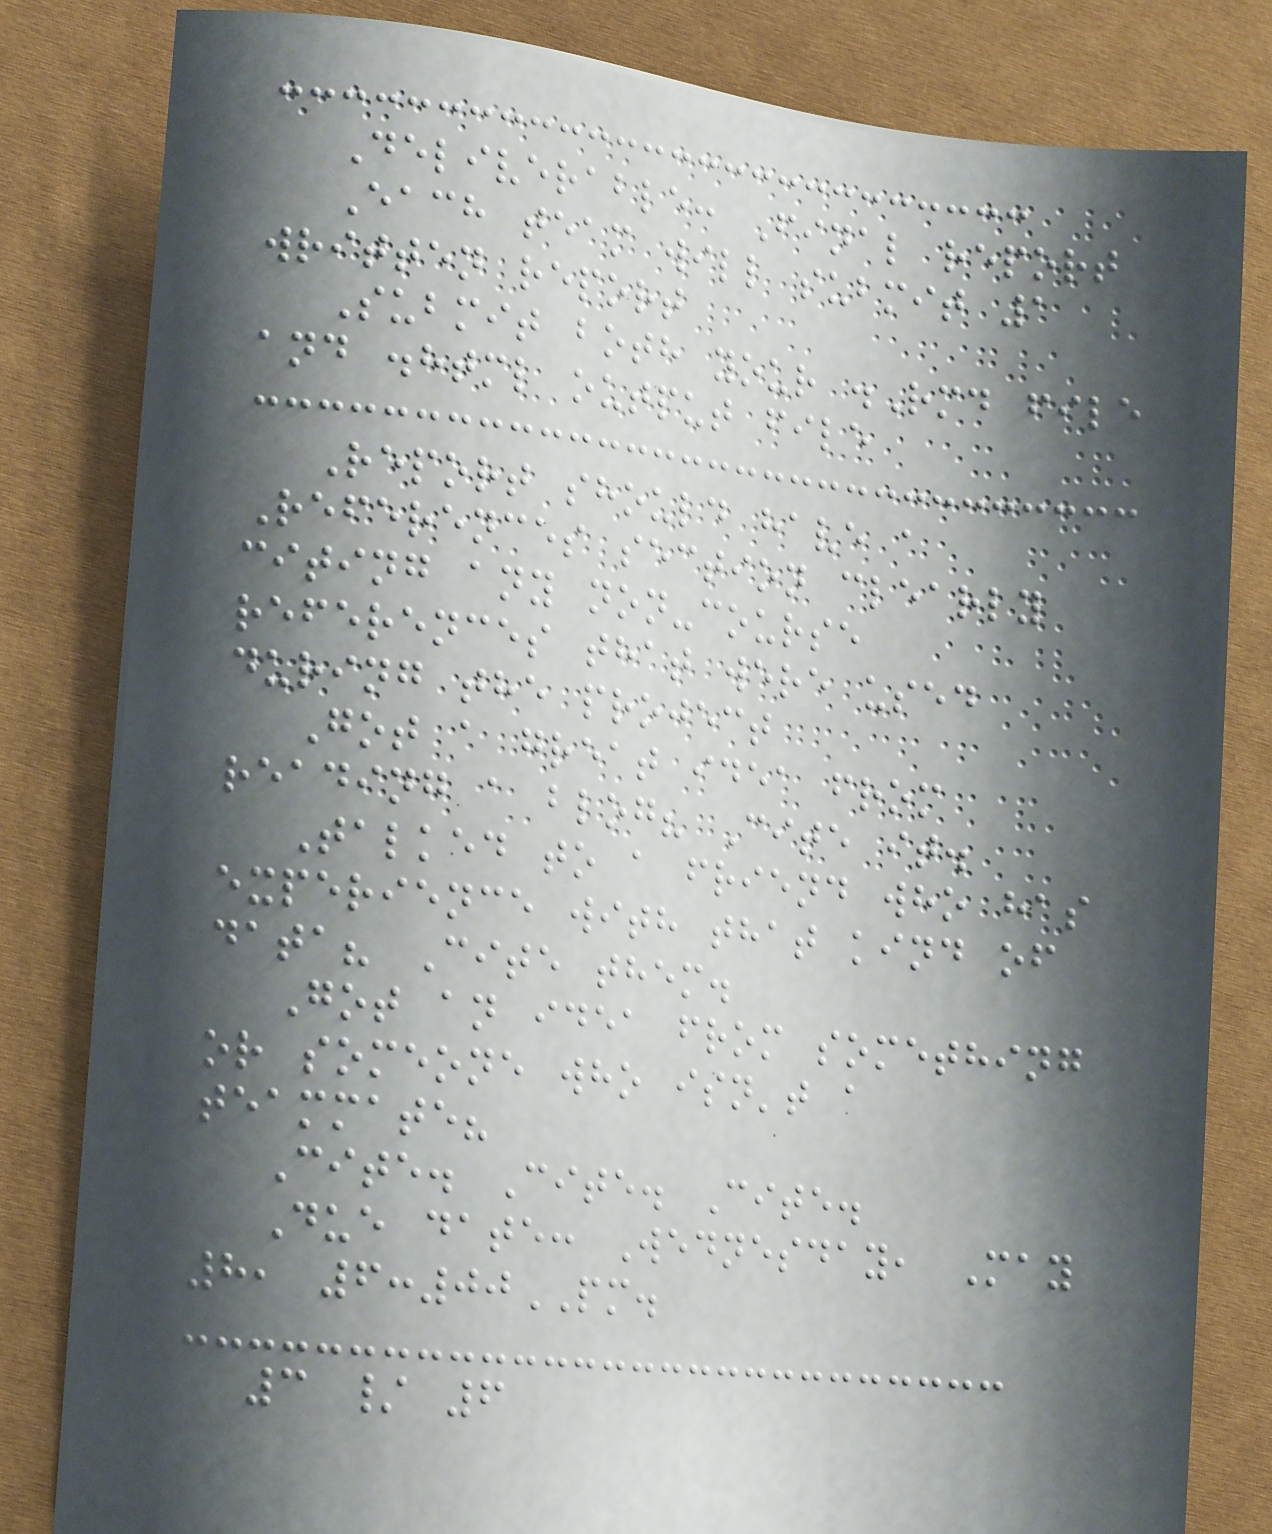Deliverable: Final report
Each team will submit 1
written report
Submit both your .Rmd file
and .html output file
Report should have a
References section clearly
citing any non-course
references that were used
during the project
Got a great idea from
reading a blog? Cite it.
Talked to a friend who has
experience with that kind of
data? Cite them.
Got an idea from something
or someone who isn't a
teammate?
Cite. Cite. Cite.
Due date: Wednesday, May
8, 6:00PM.
3 / 6
